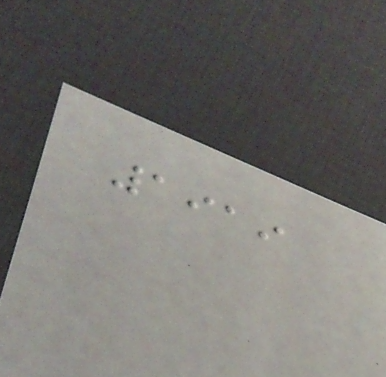1919
